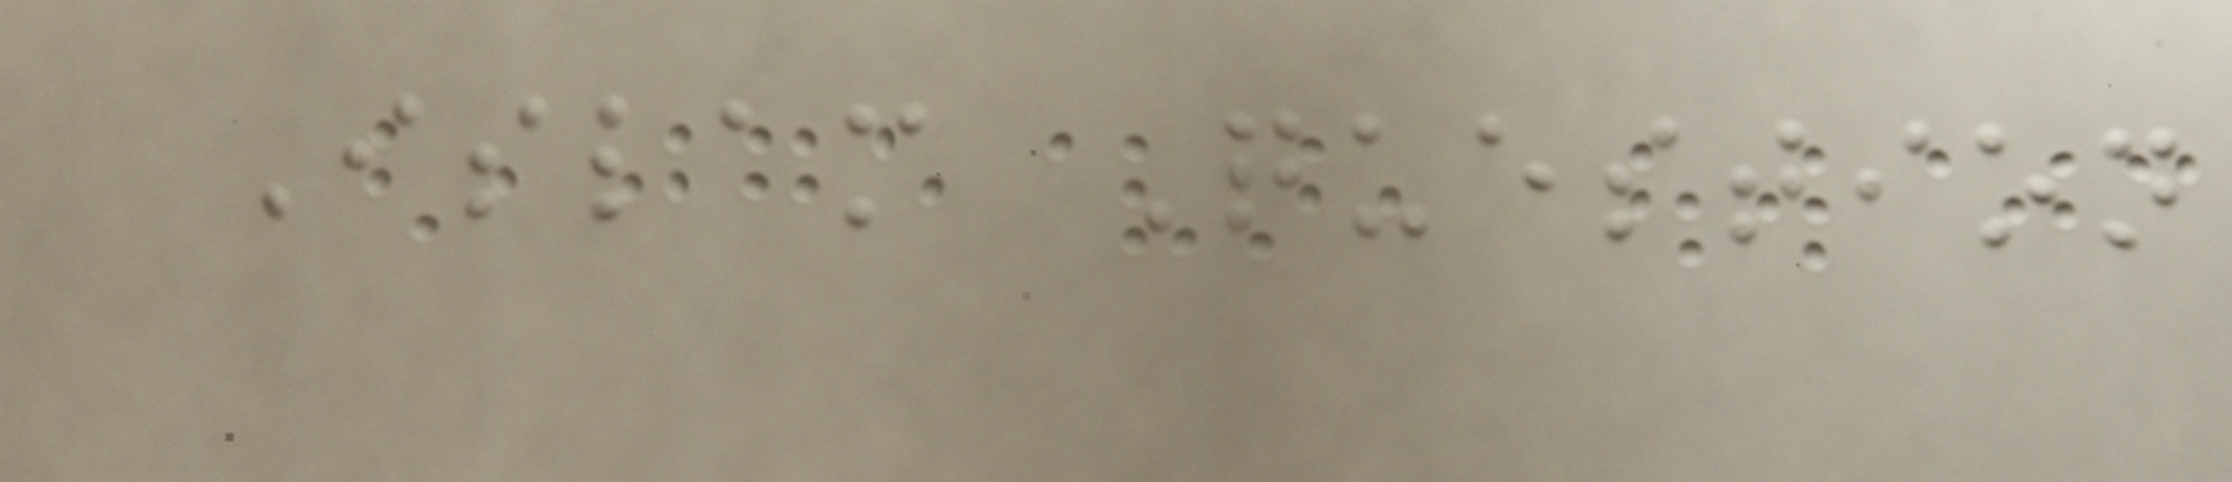Islam Question
